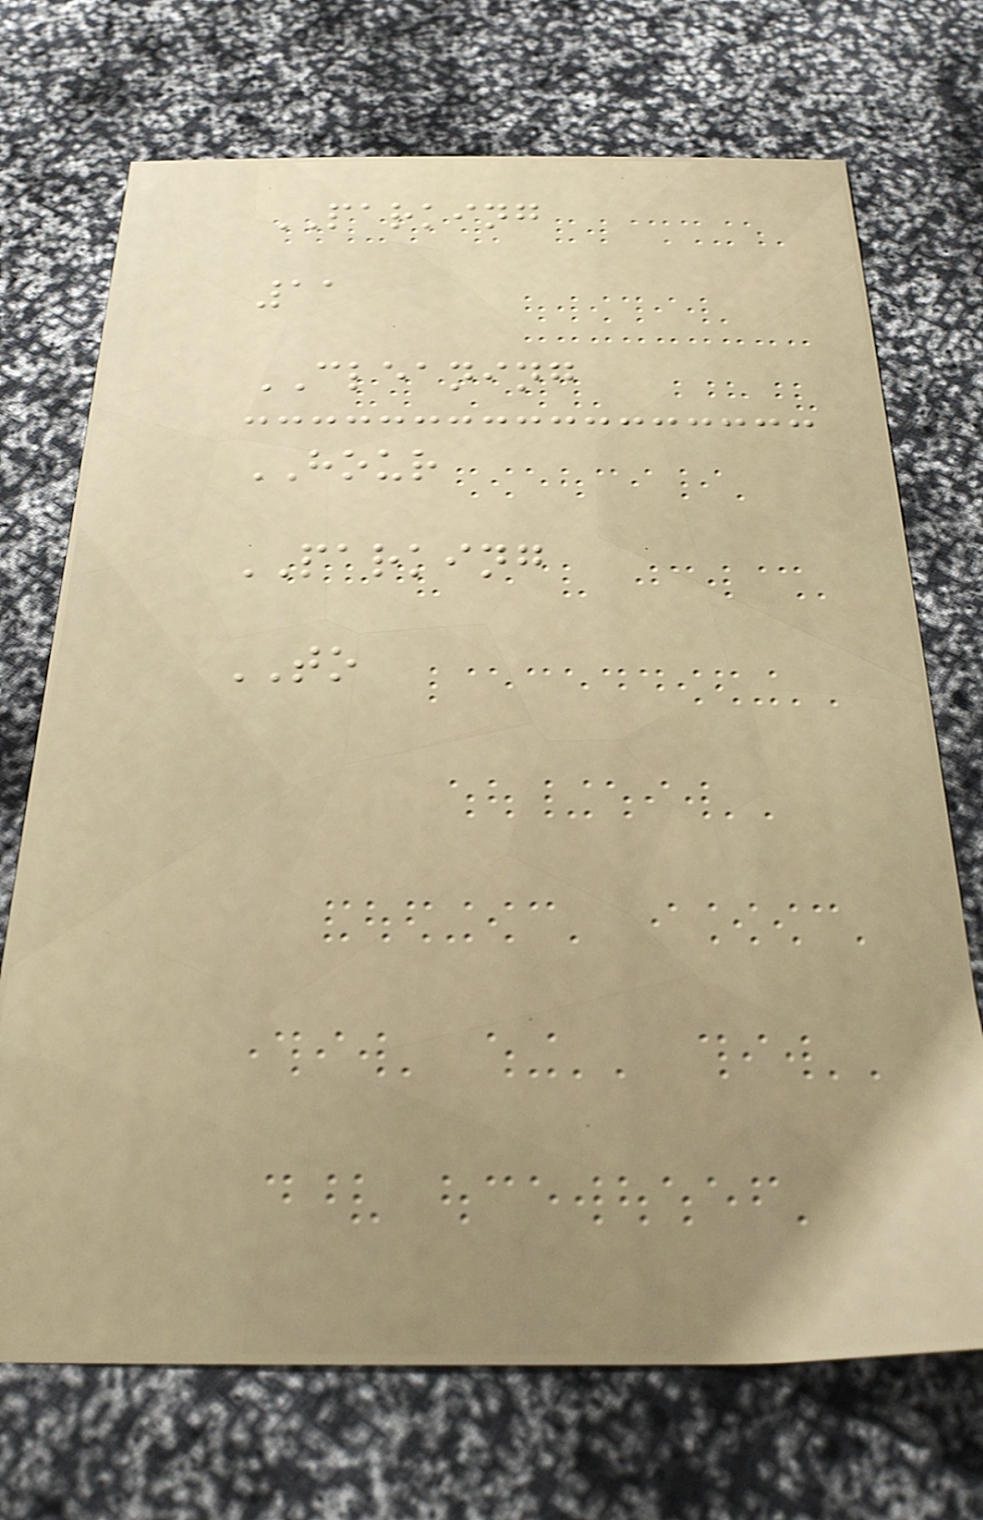PARKING
11
CLEANING
HOUR
PARKING
TO
